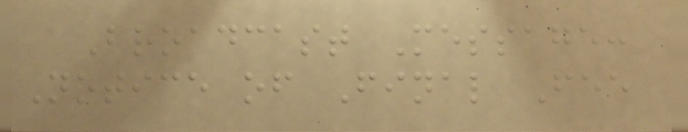Broadcast Message:
Notice of Final Fee
